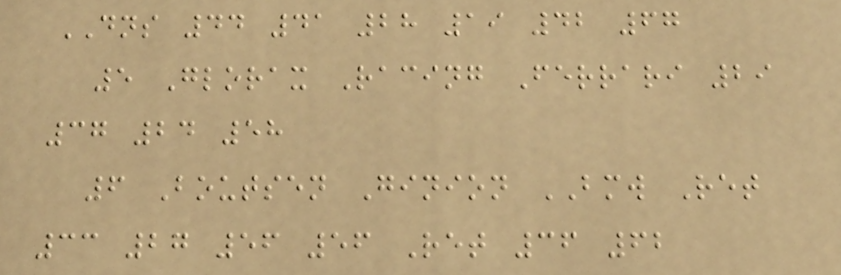DNS 44 41 28 19 42 67
5 Glorax Racing Ferrari 29
37 24 58
6 Boutsen Ginion BMW Ret
33 27 56 56 Ret 36 62
